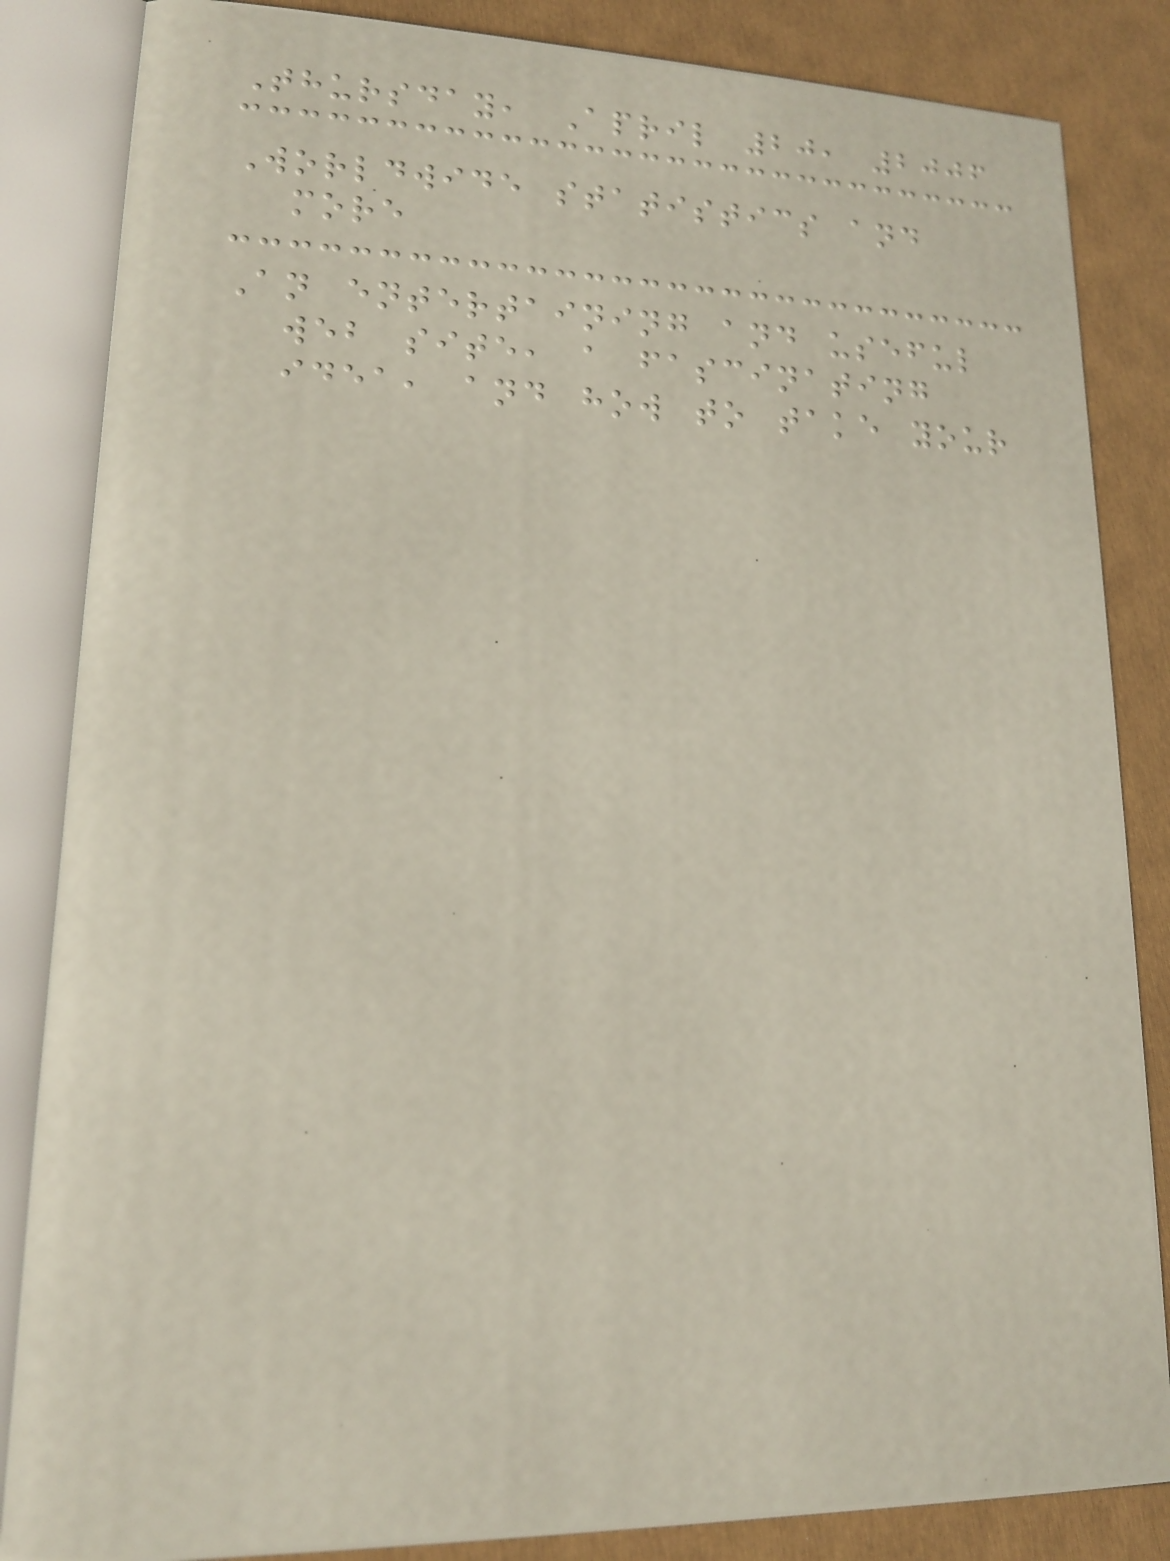Thursday, April 20, 2006
Worldwide statistics and
more
An entertaining and useful
web site, a fascinating
idea, and how to take your
